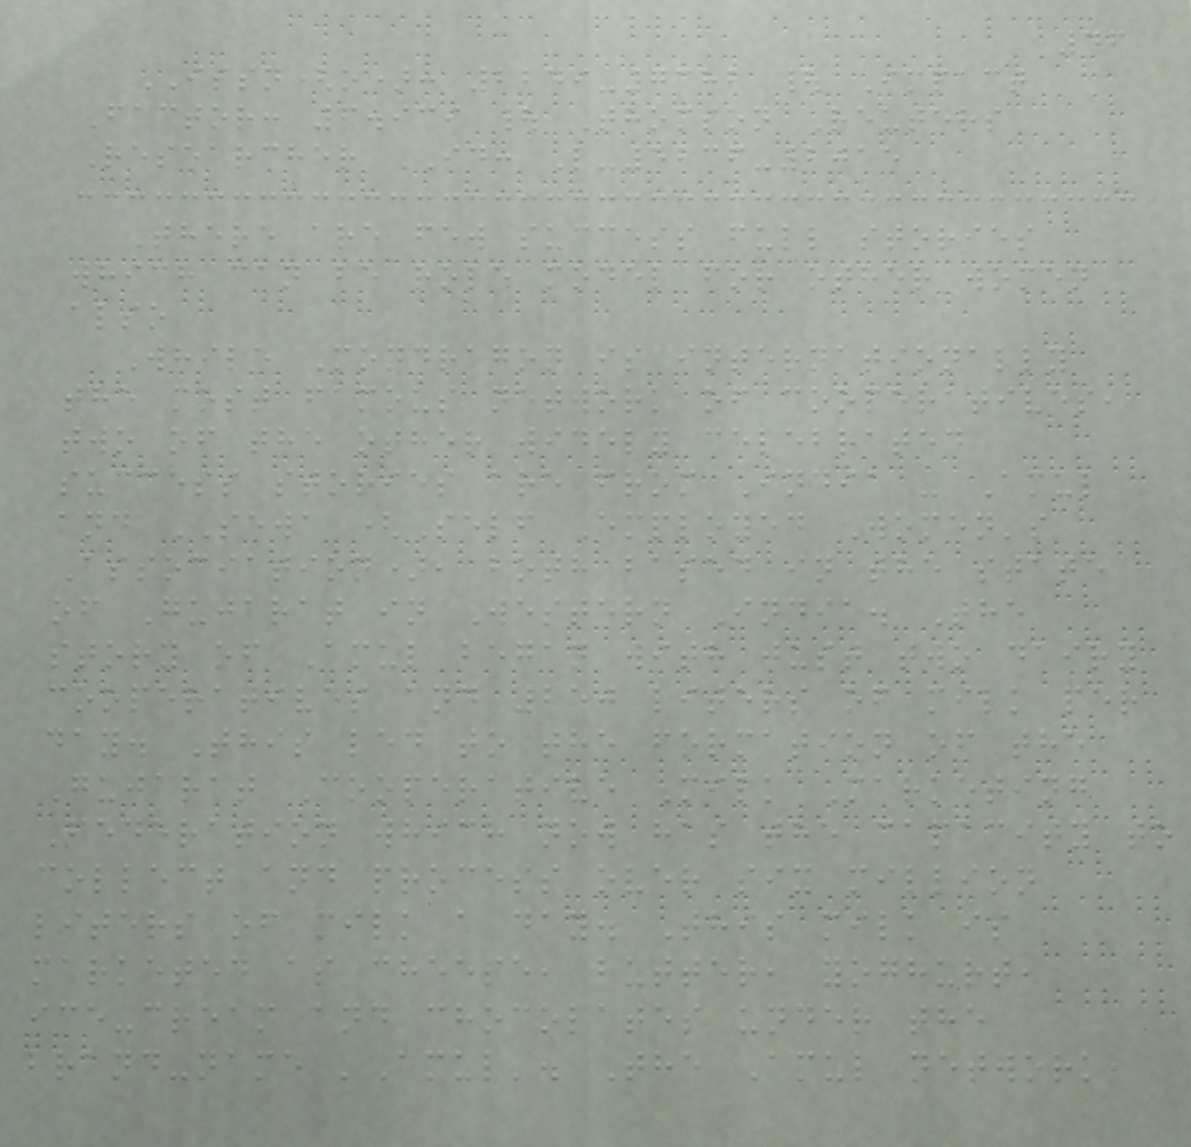46
ISSN(o): 2249-7382 | Impact
Factor: 6.939 | Thomson Reuters
Researcher ID: L-5236-2015
There are few success full stories
which can be role model for other women
also
While Mondragon is internationally
the most famous network of cooperatives,
two of the other widely celebrated
success stories are from India - Amul
and SEWA (Self Employed Women's
Association), both based in the state
of Gujarat in Western India. The
story of Amul began with just two dairy
cooperatives and 250 liters of milk per
day. This led to the formation of the
Gujarat Cooperative Milk Marketing
Federation which now has the capacity to
collect and process over six million
liters of milk a day. This milk is
marketed as cheese, butter, yoghurt,
ice-cream and chocolates under the
brand-name 'Amul'. The Amul network,
